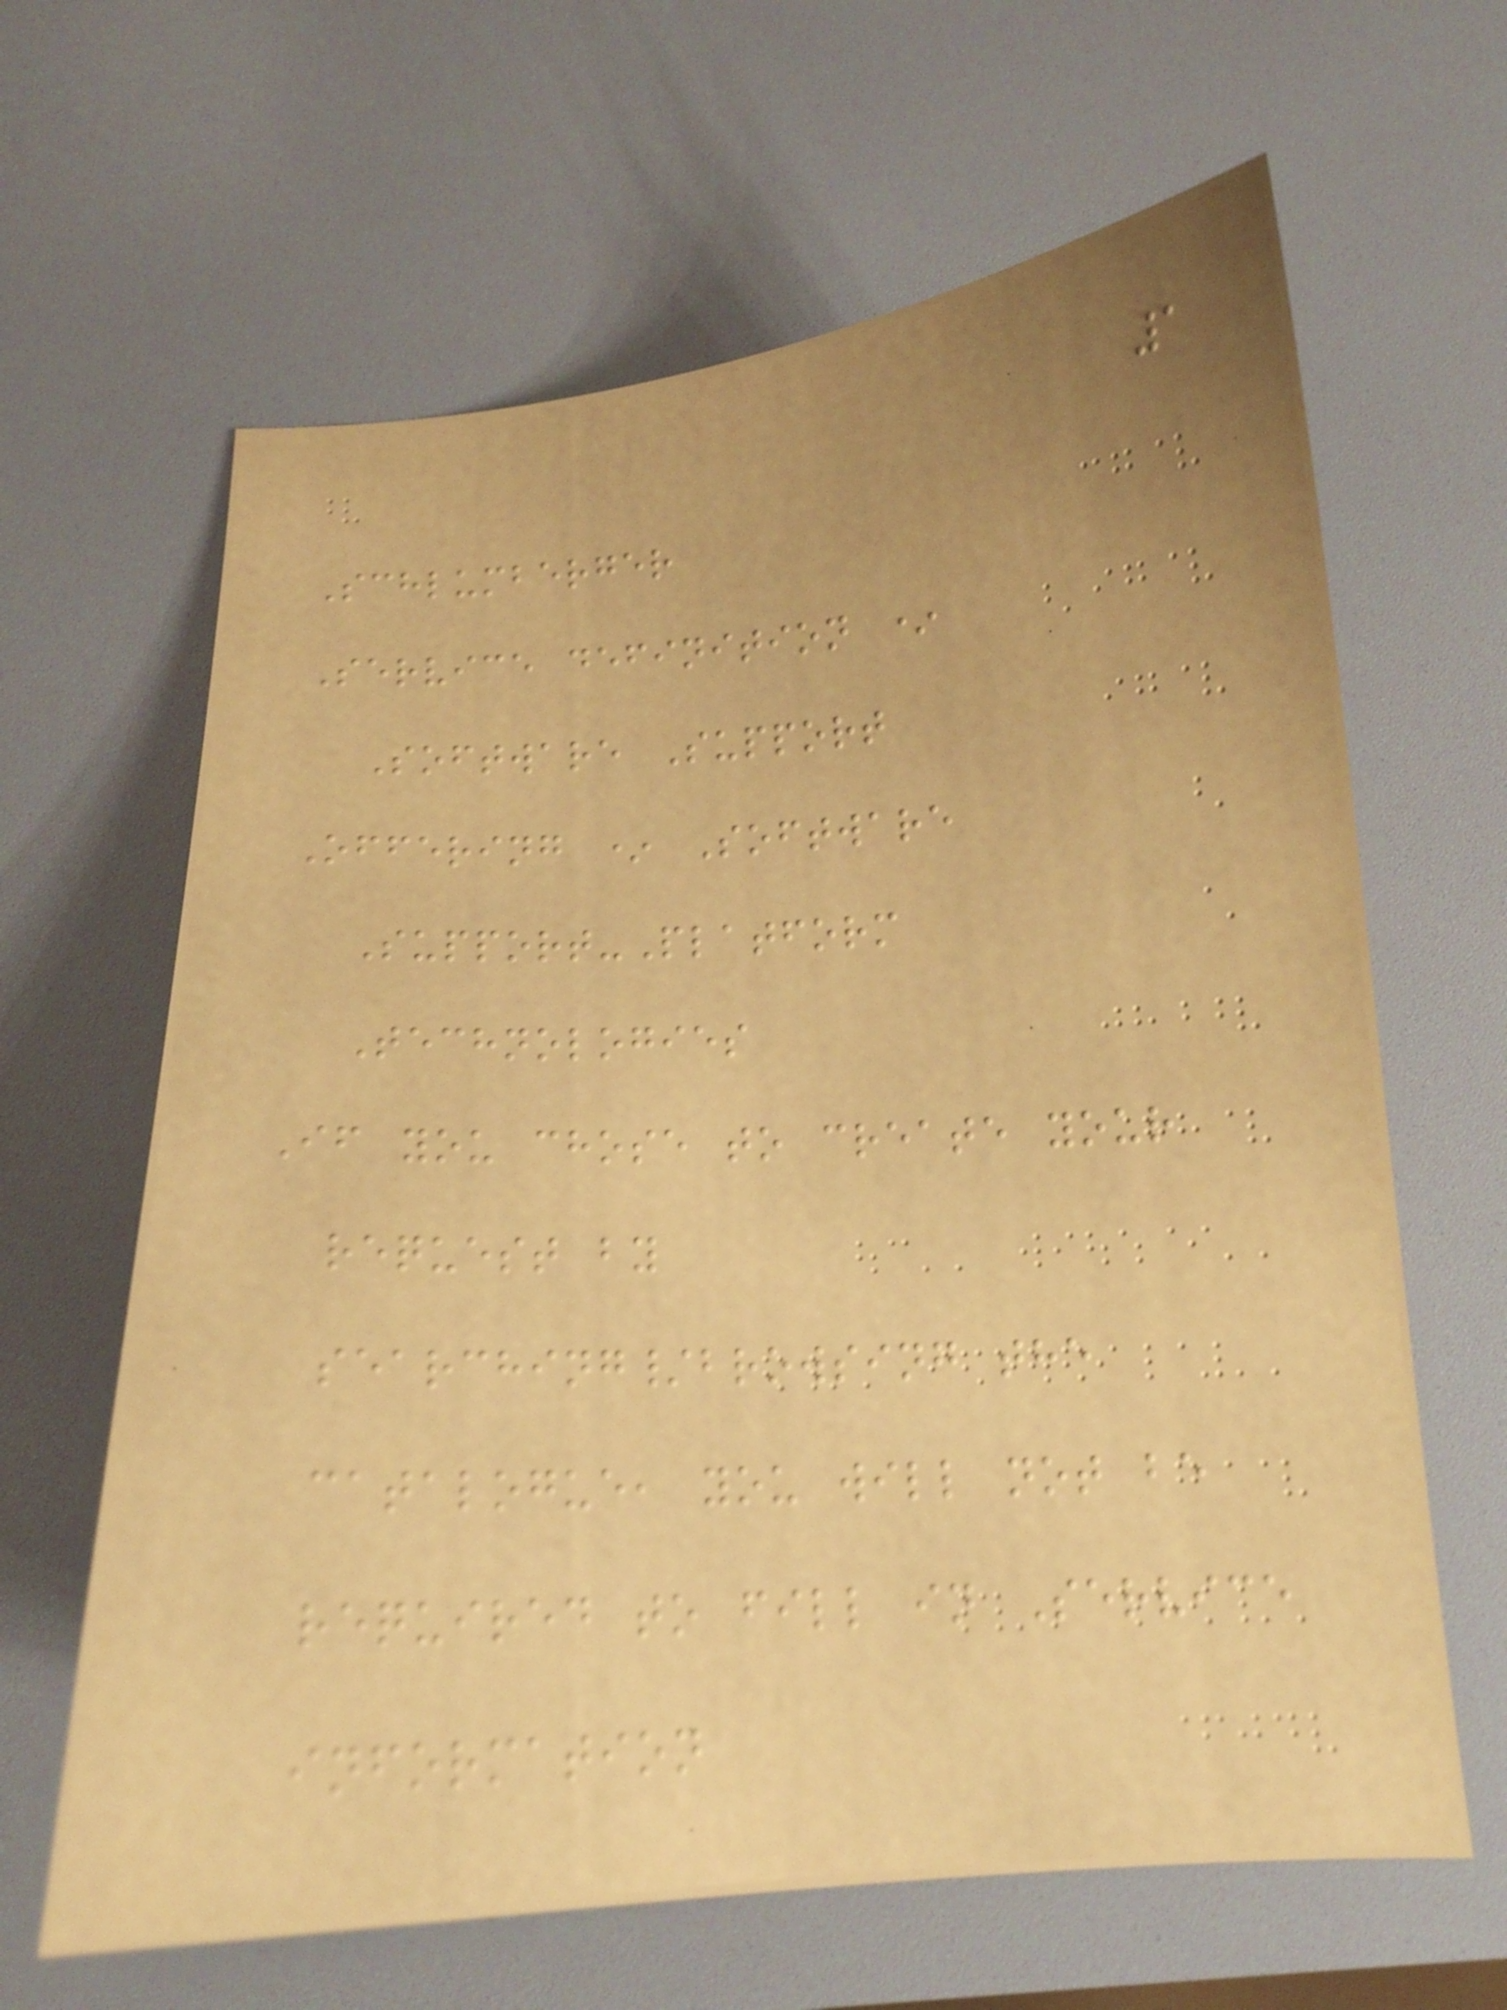1
Schlumberger
Service definition *
Software Support
Offering * Software
Support-Platform
Technologies
If you chose to create your
request by
searching/browsing the
catalogue, you will not be
required to fill in Service
information
